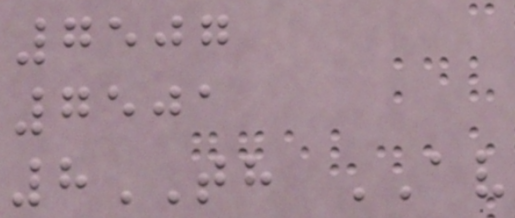7507
7501
8TH AV
